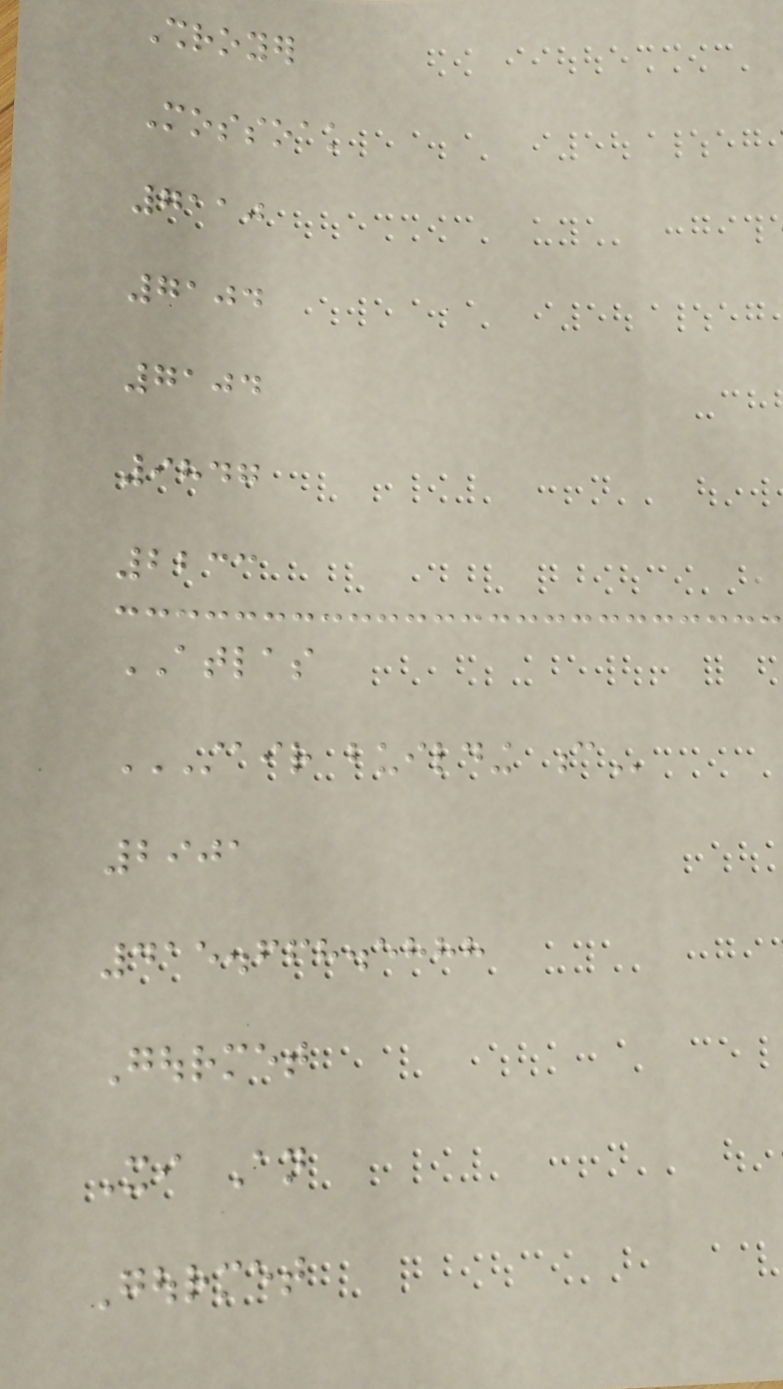Shroyer
Mossoak
7110
7104
7104
9847
2233
ATLAS
STAIR BUILDING C
2901
415.668.5888
Gourmet
Xi An
Gourmet
